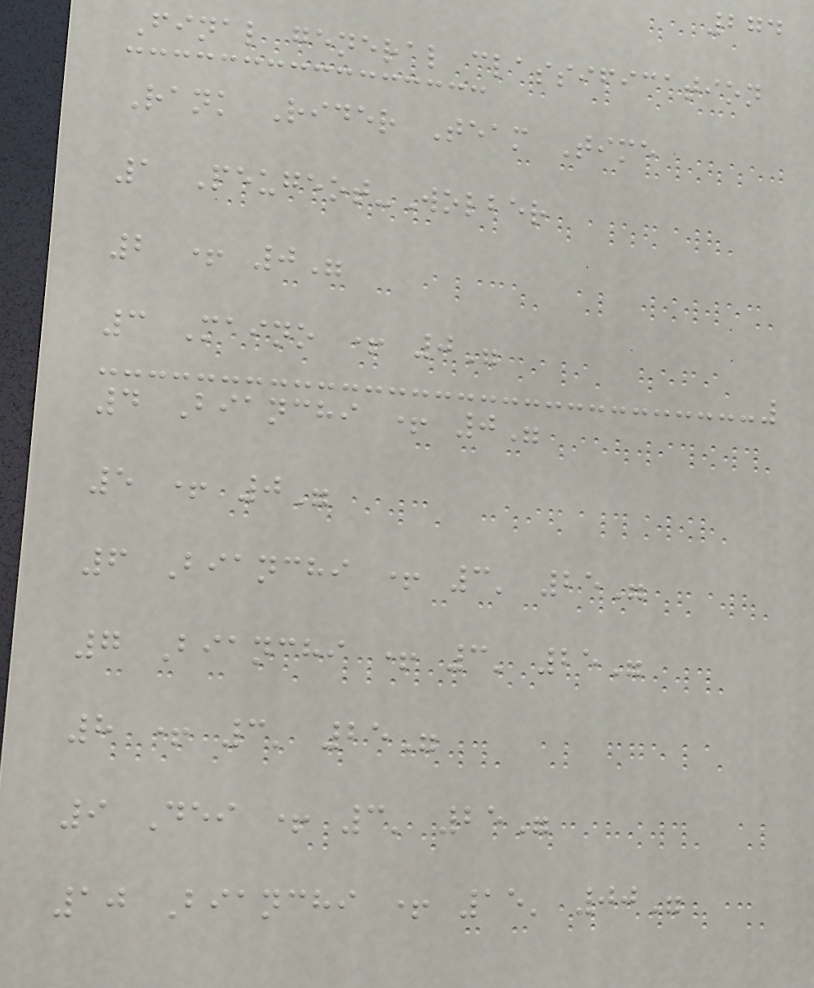274
Final general classification
Rank Rider Team Time
1 Peugeot-Wolber
2 + 0"
3 Maino + 0"
4 Bianchi + 0"
5 + 0"
6 Bianchi + 3' 25"
7 Bianchi + 3' 25"
8 + 3' 25"
9 Dei + 3' 25"
10 Bianchi + 15' 00"
